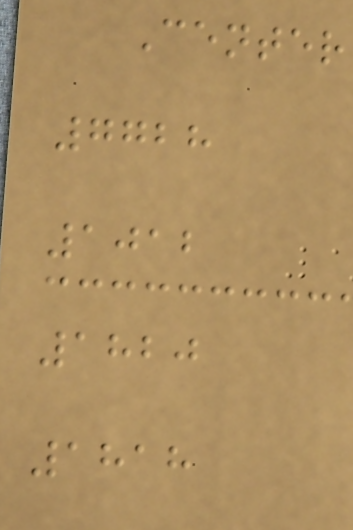Center
7728
1012
1820
1818
